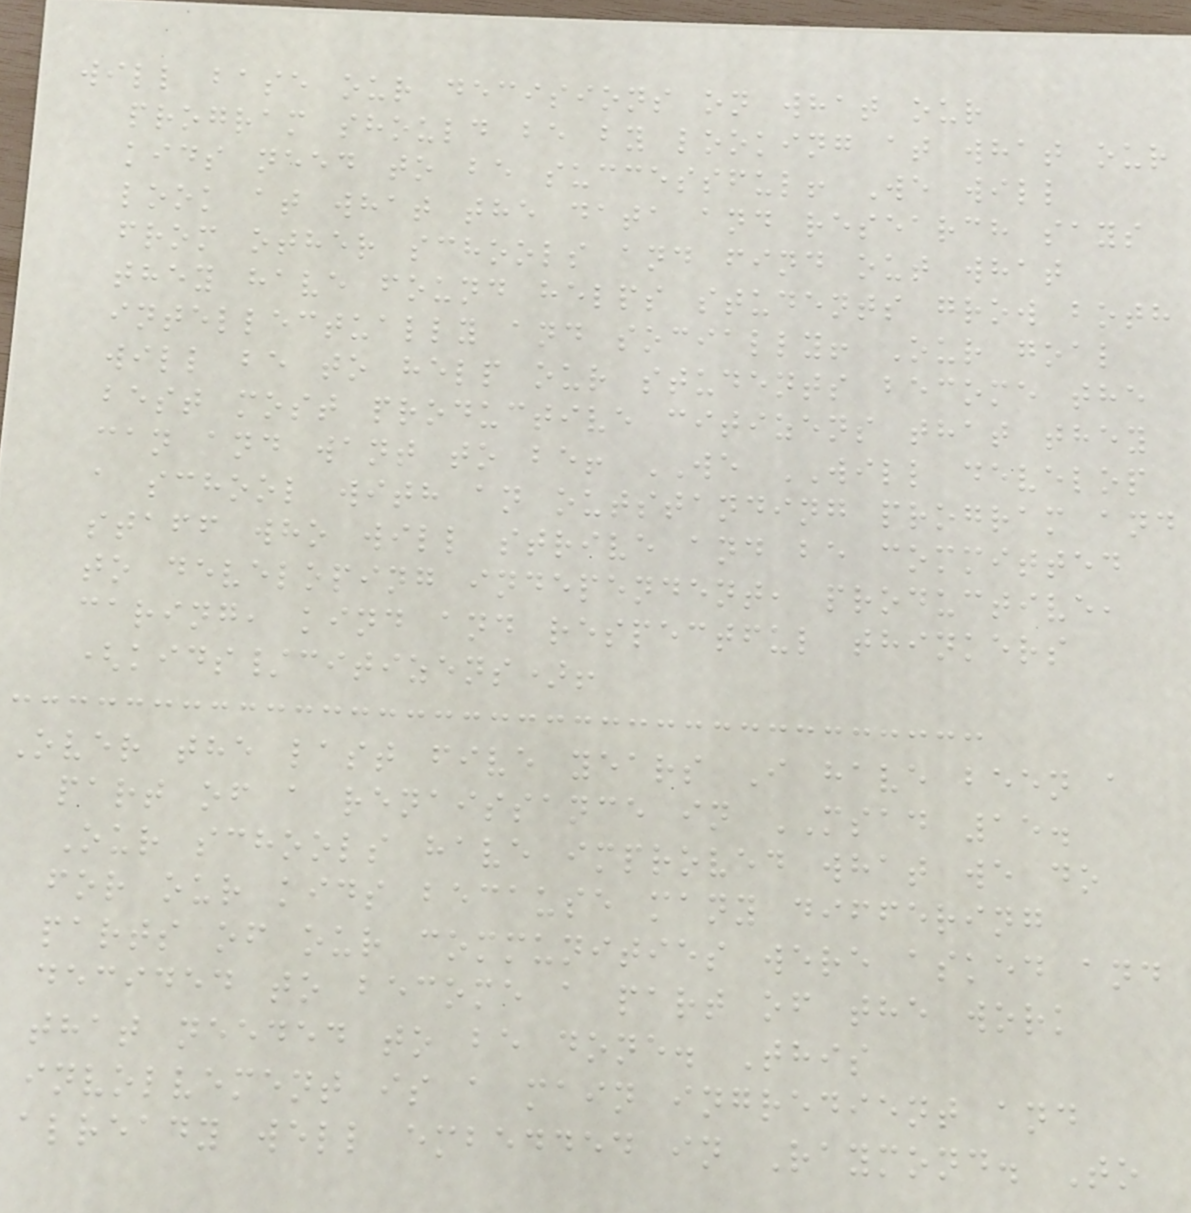will base our decisions on what our
program should be by looking at what our
kids need to be successful! We will
look at what the data and research says
from other schools and find out what
they have found helps students grow both
intellectually and socially! Our goal
will be to help our students become the
best most productive citizens that they
can and want to be! WE WILL develop
a school with an outstanding program and
staff who will strive and be committed
to developing independent, productive,
caring, kind and respectful thinkers
(kids/citizens)!
Over the last five years I have been a
part of a renaissance in MSAD 15.
Our schools have improved what we do
for our kids because many differing
parts of our communities were asked and
decided to become a part of the work
that needed to be done. This
involvement is a main ingredient and
already well embedded in Raymond. To
